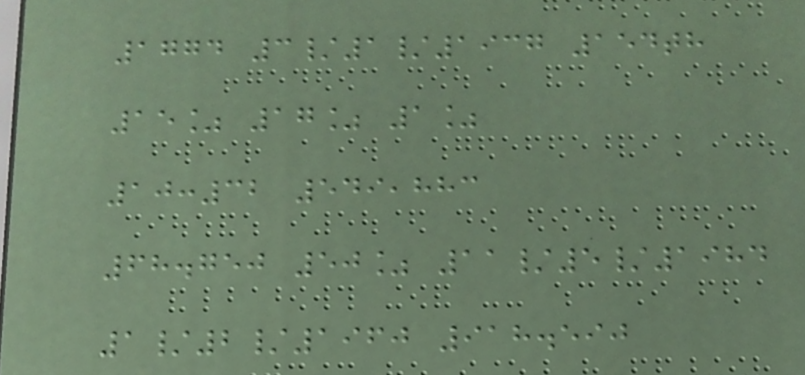1774 3/1/1937 154th
15% 17% 1%
10:32 549,883
68.750 50% 11/5/1984
1/2/1960 918.590
